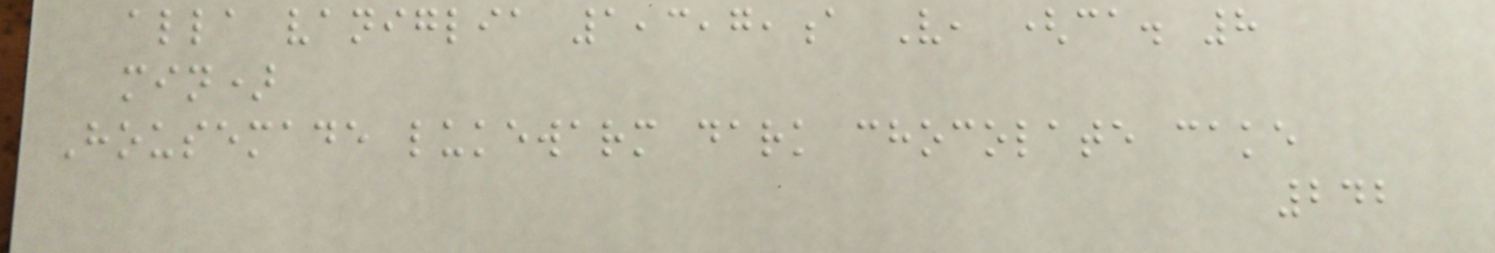alla vaniglia 1,3,7,a V, (ca. 8
min)
Housemade lukewarm dark chocolate cake
242
